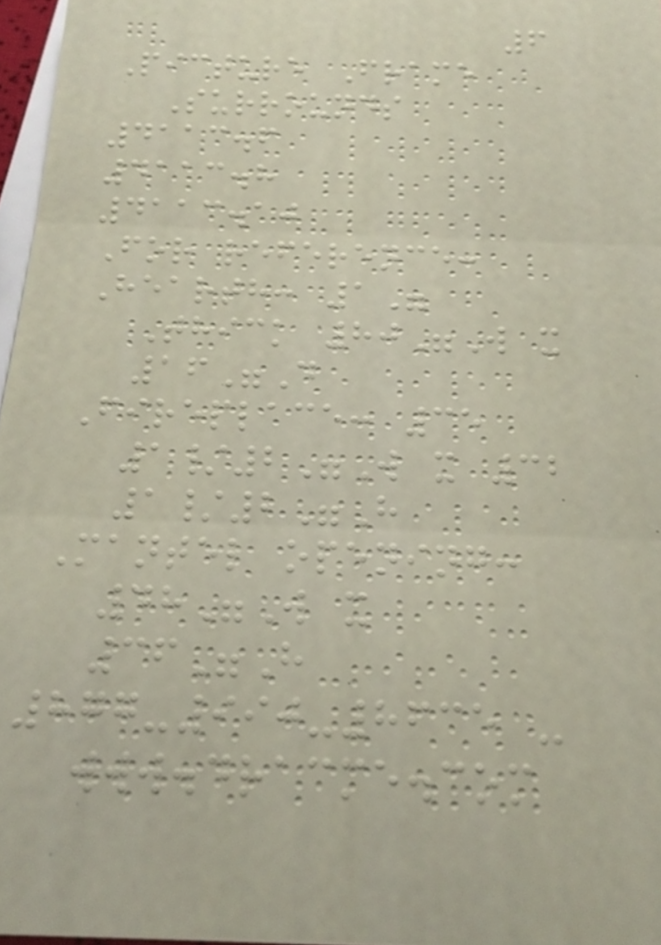6
Picture Frame
Surrounds
4113.6
4113.8
4113.10
For reference:
Hearth: 1"
Thick 80"W x
16"D
Fireplace: 35
1/2"W x 32
1/2"H
Mantel opening:
48"W x
36"H
877-990-8635 -
www.dracme.com
